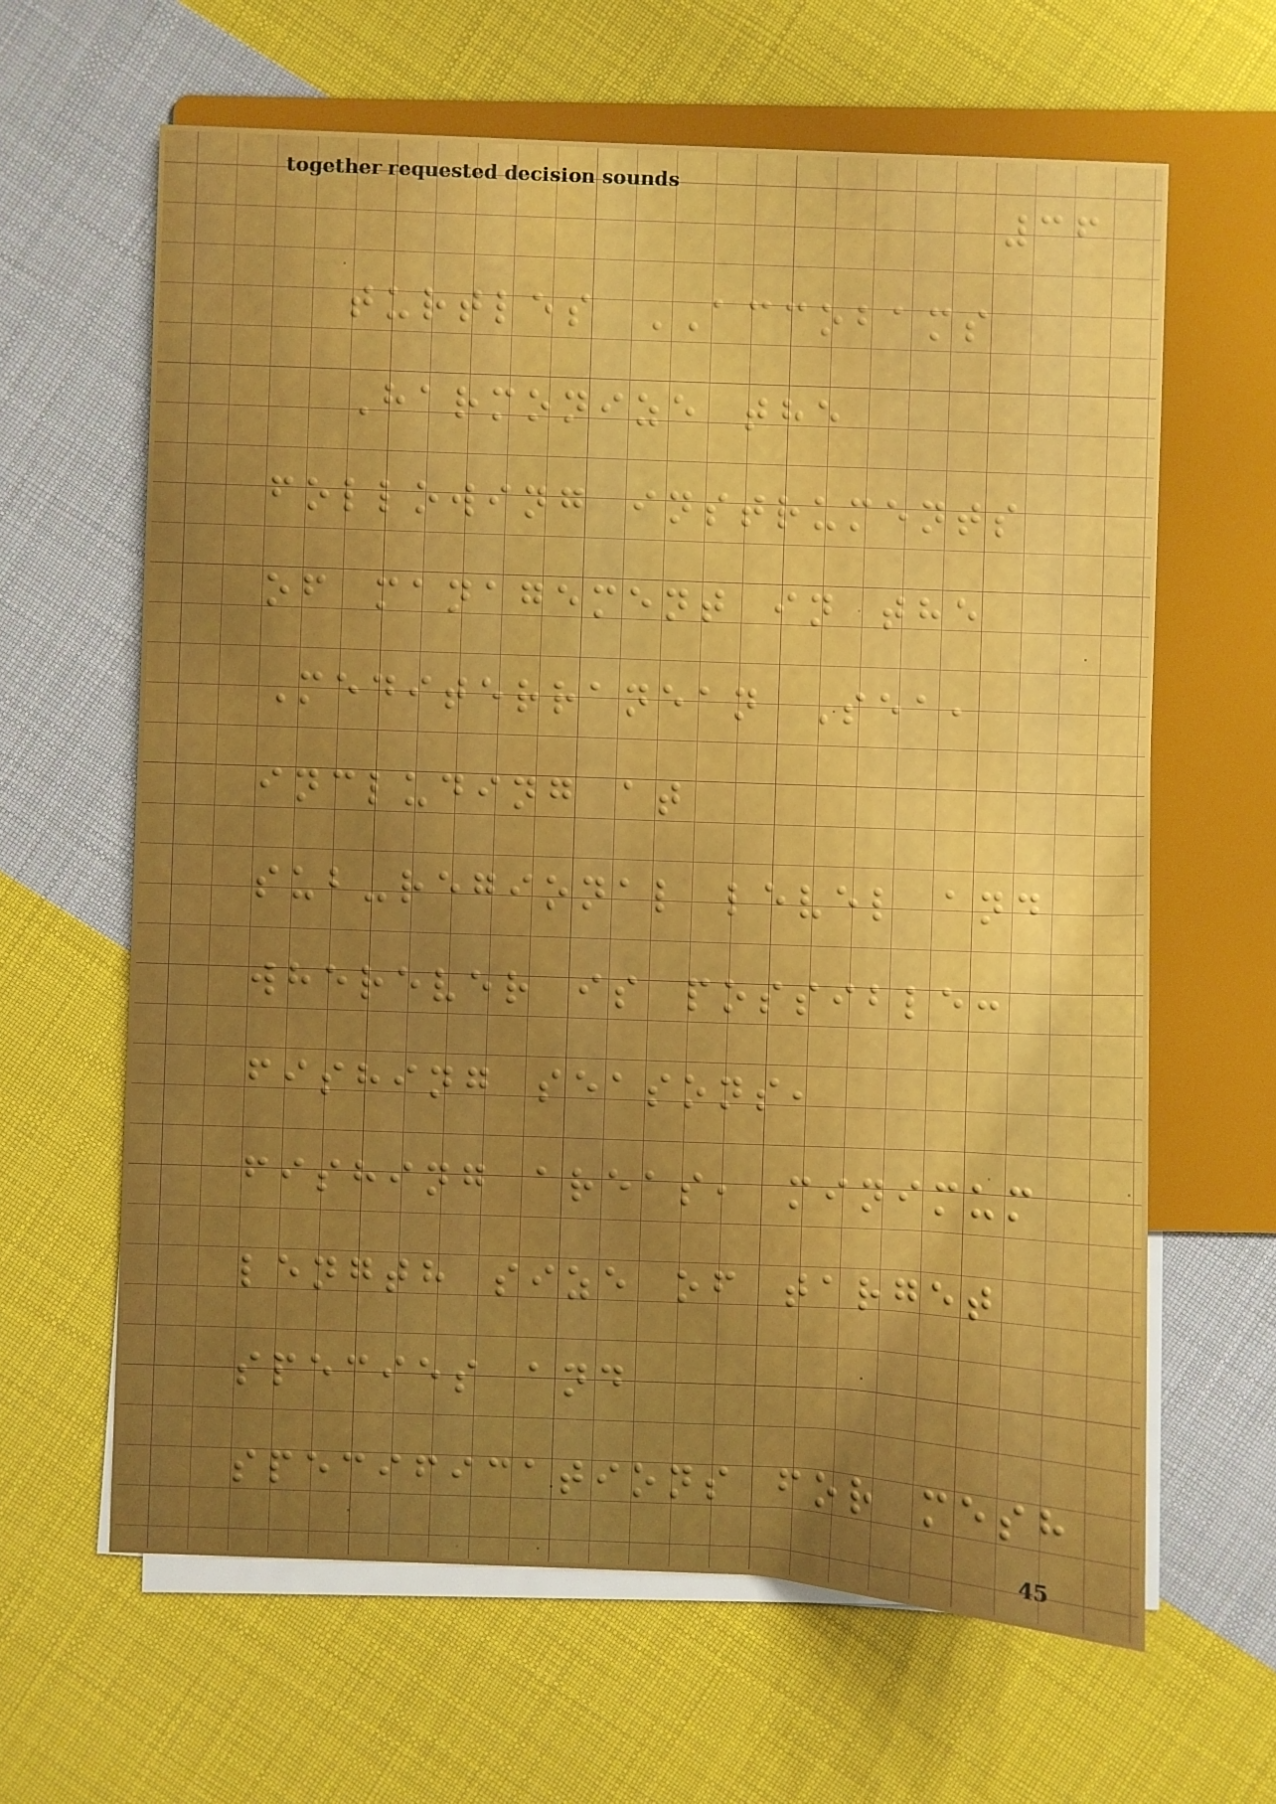36
turtles ACCOBAMS
Harmonize the
following instruments
of management in the
Mediterranean Sea,
including at
sub-regional level and
wherever is possible:
fishing seasons,
fishing areas, minimum
length size of target
species and
specifications for mesh
